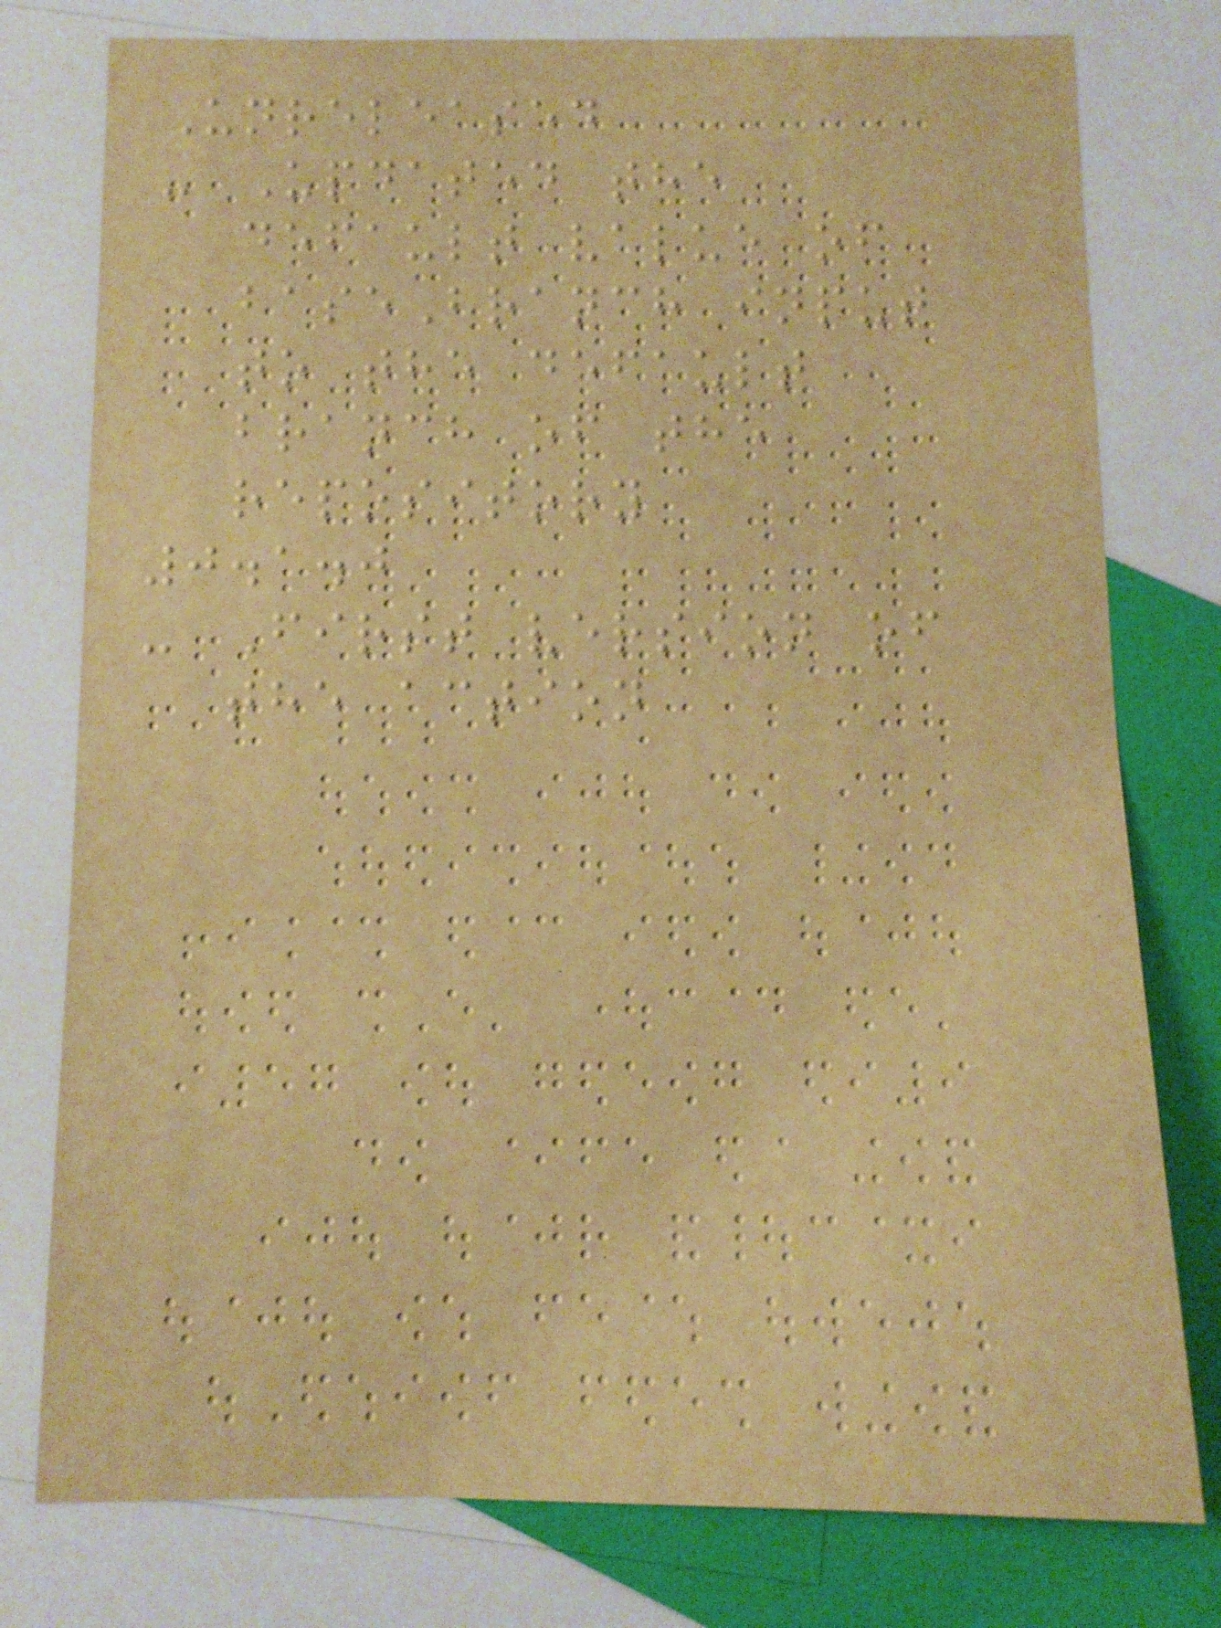Unreleased
- Updated the
default value of
baseBranch input
to the default
branch of the
repository
0.1.0
- First version of
the action
